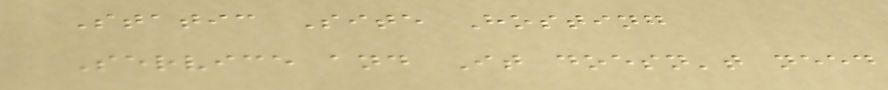Static Site Hosting
Service and It doesn't need
